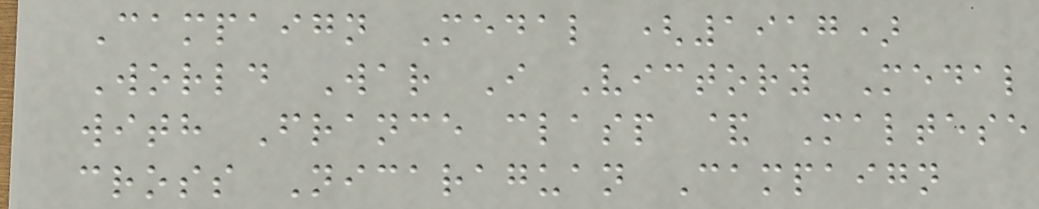Campaign Medal (1917)
World War I Victory Medal
with France clasp & Maltese
cross Nicaraguan Campaign
